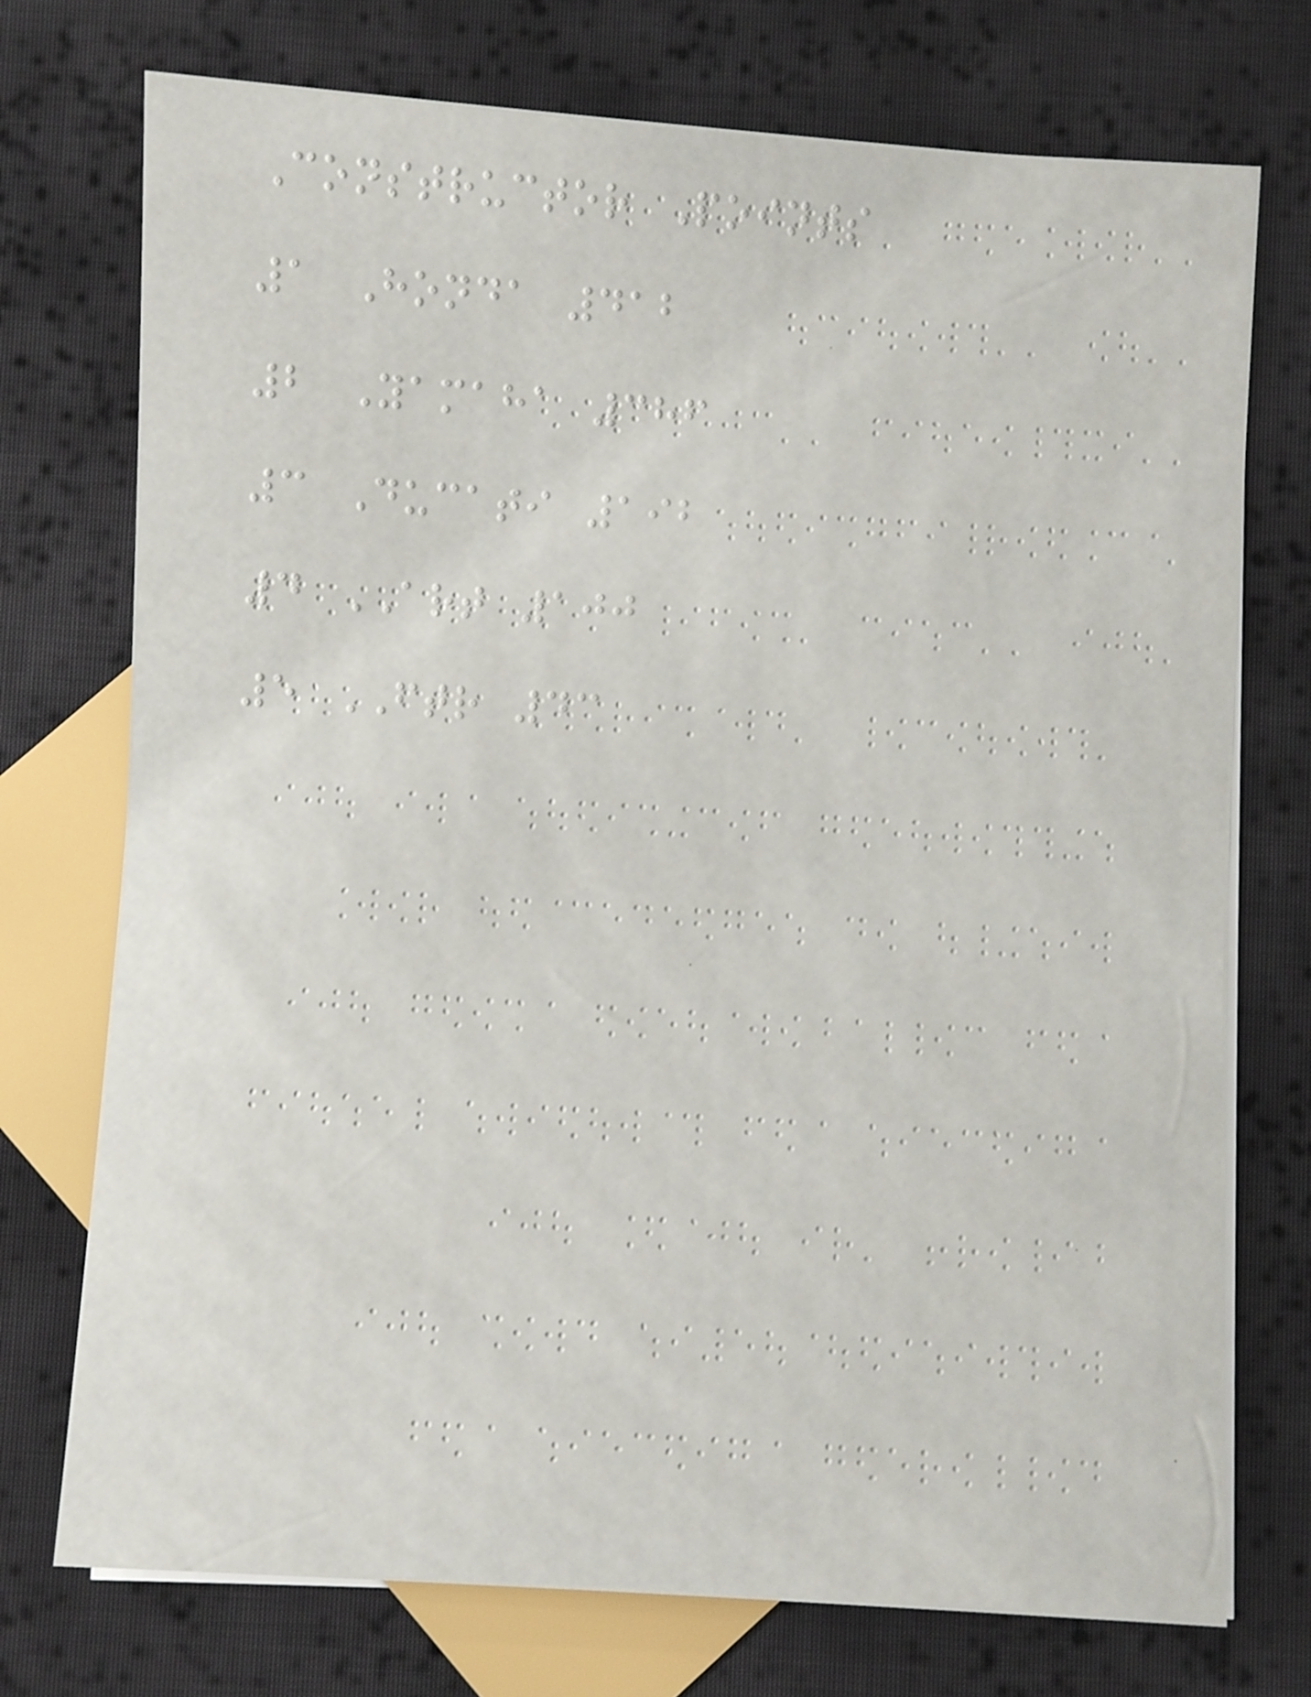Constructor Points
1 Honda 412
2 Yamaha 386
3 Ducati 192
4 ART 100
5 FTR 43
